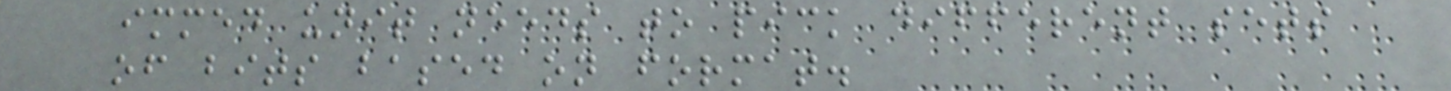immed unit needs to pick different sets
of bits based on format.
